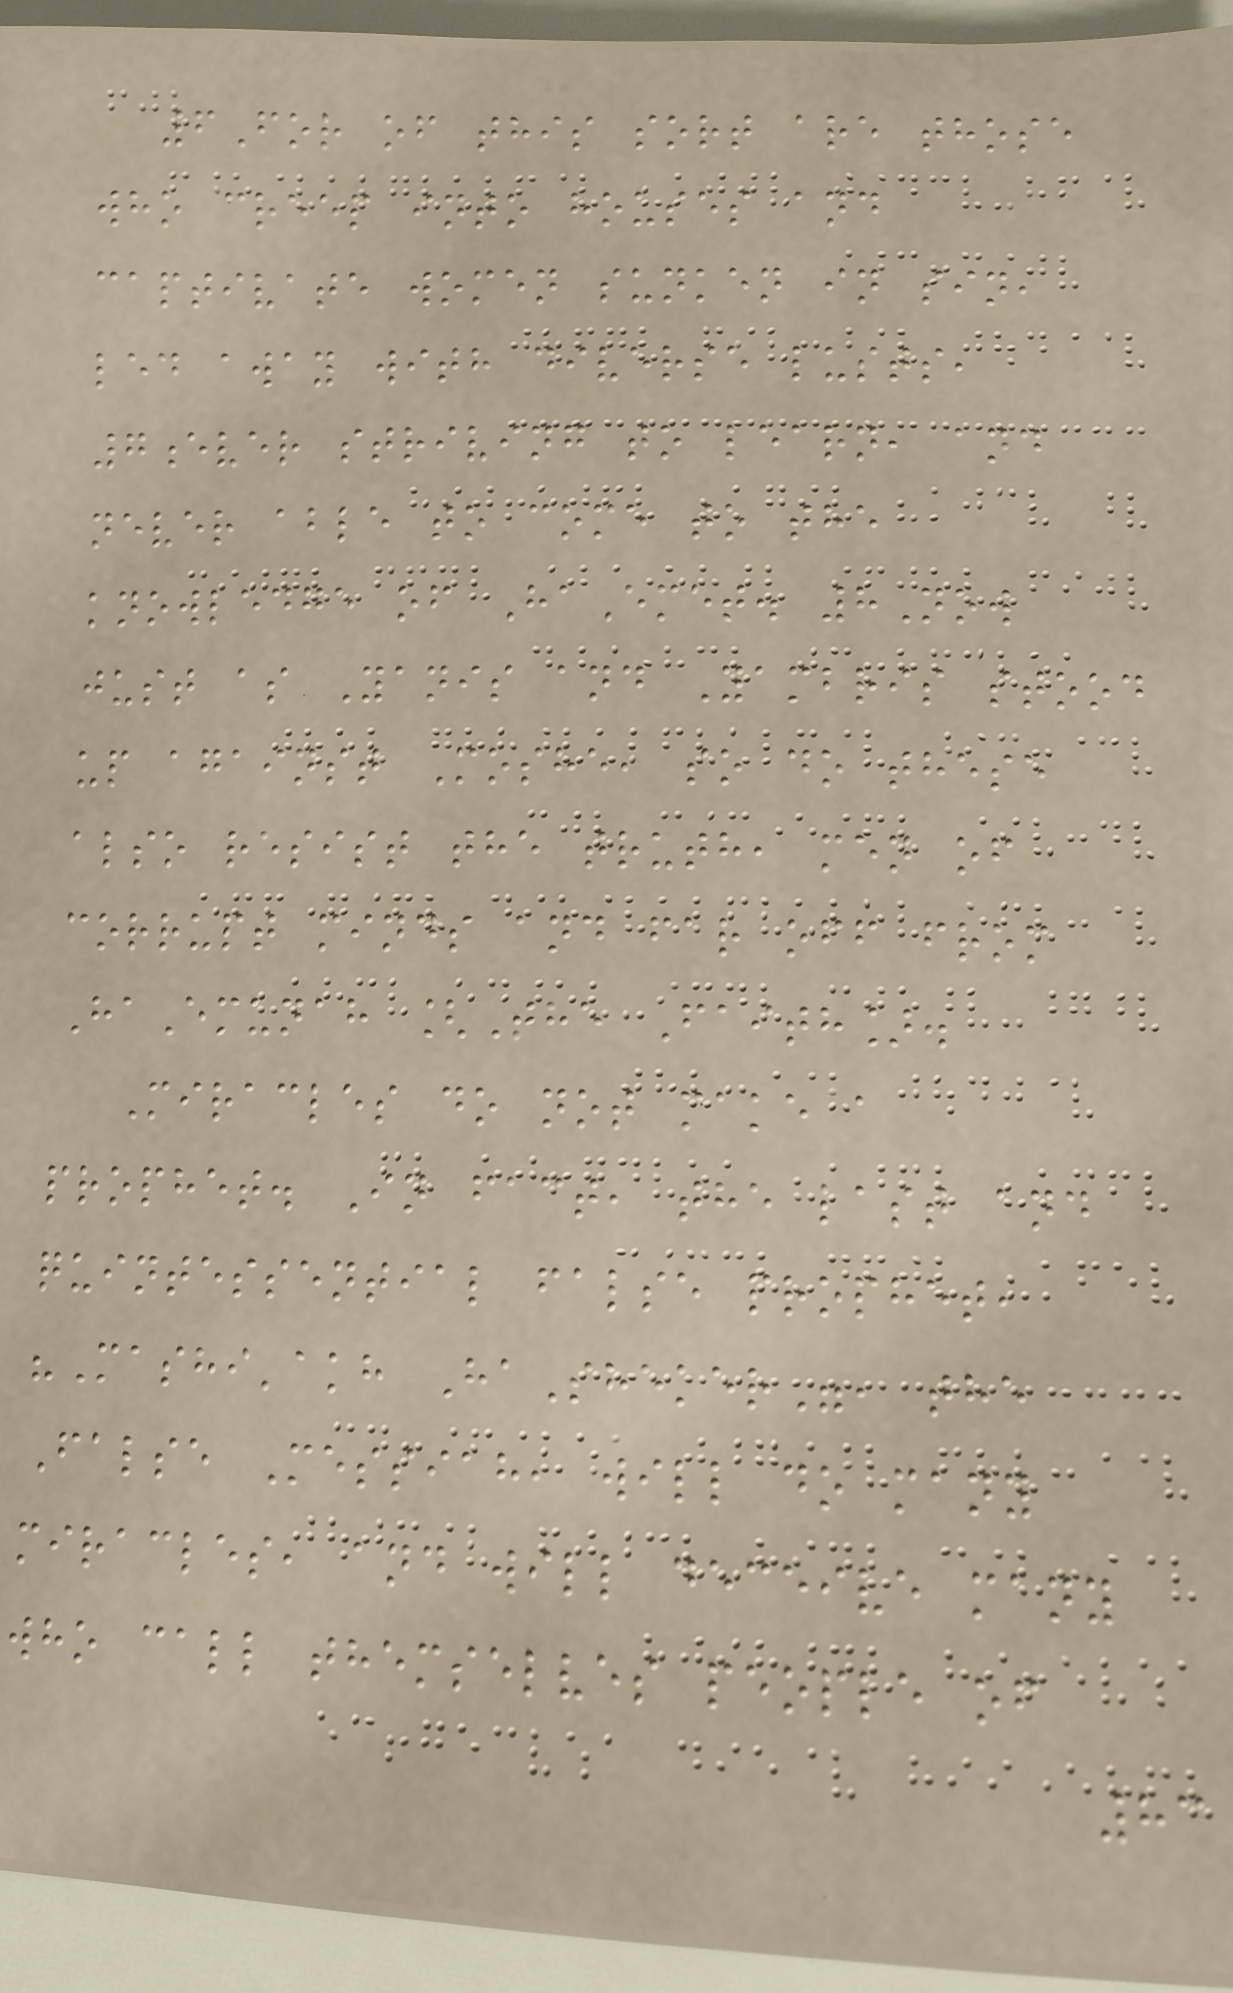6For of this sort are those
who creep into houses and
captivate women sunken in sin,
led away with diverse lusts,
7ever striving to learn, and
never able to come to the
knowledge of HaEmet. 8Now
just as Yanis and Yambris stood
up against Moshe, so do these
also resist the truth, men of
corrupt minds and far off from
HaEmunah [The Faith].
Miracles do not make a
prophet. In fact, the last and
quintessential false prophet,
"Mashi'akh HaSheker", the
False Messiah, will do many
miracles, and will deceive many
who call themselves people of
83
